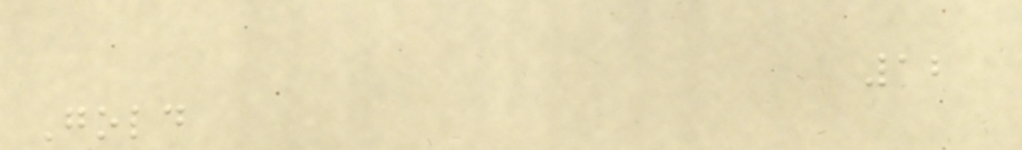12
Gold
